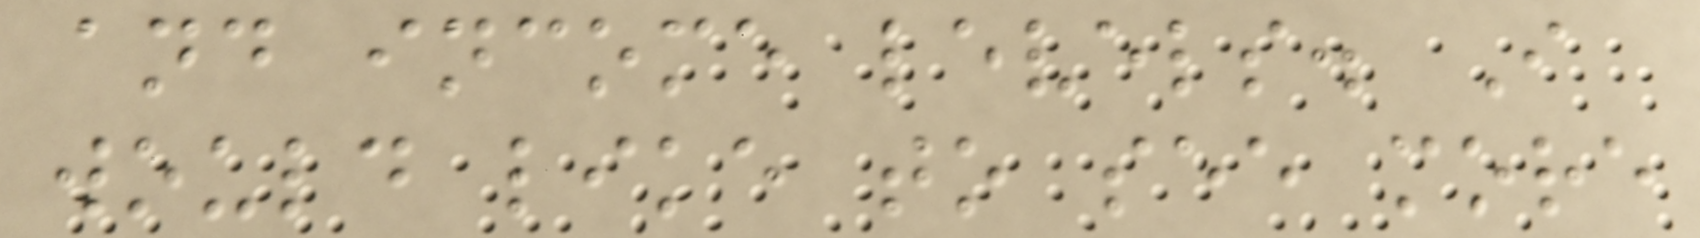and income levels. I
would like to see more
